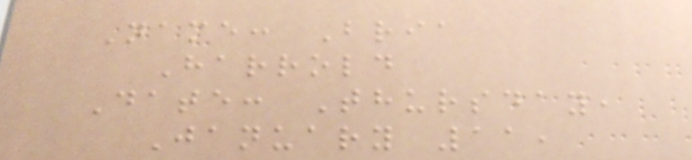Name: Bria
Harrold
Date: Thursday,
January 11,
